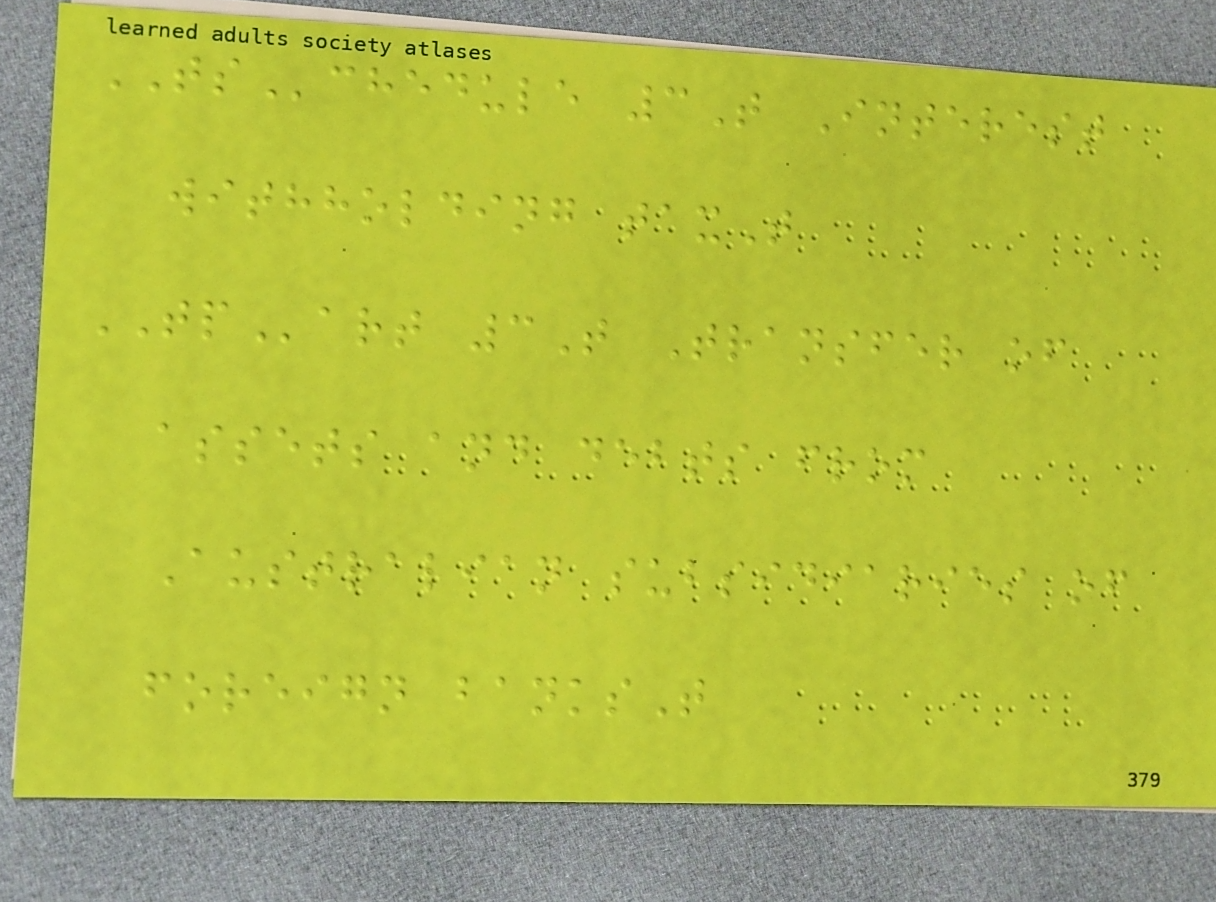TSchedule 3T Interest
withholding taxT
TPart 3T Transfer of
assets and debts from
Australian subsidiaries of
foreign banksT
